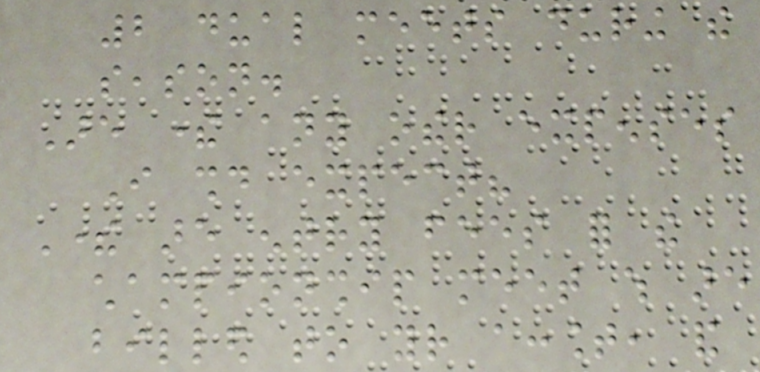2 dual meets during the
season.
Are there any other expenses
I should expect?
There are entry fees for the
championship meet which are
billed to your account, and
